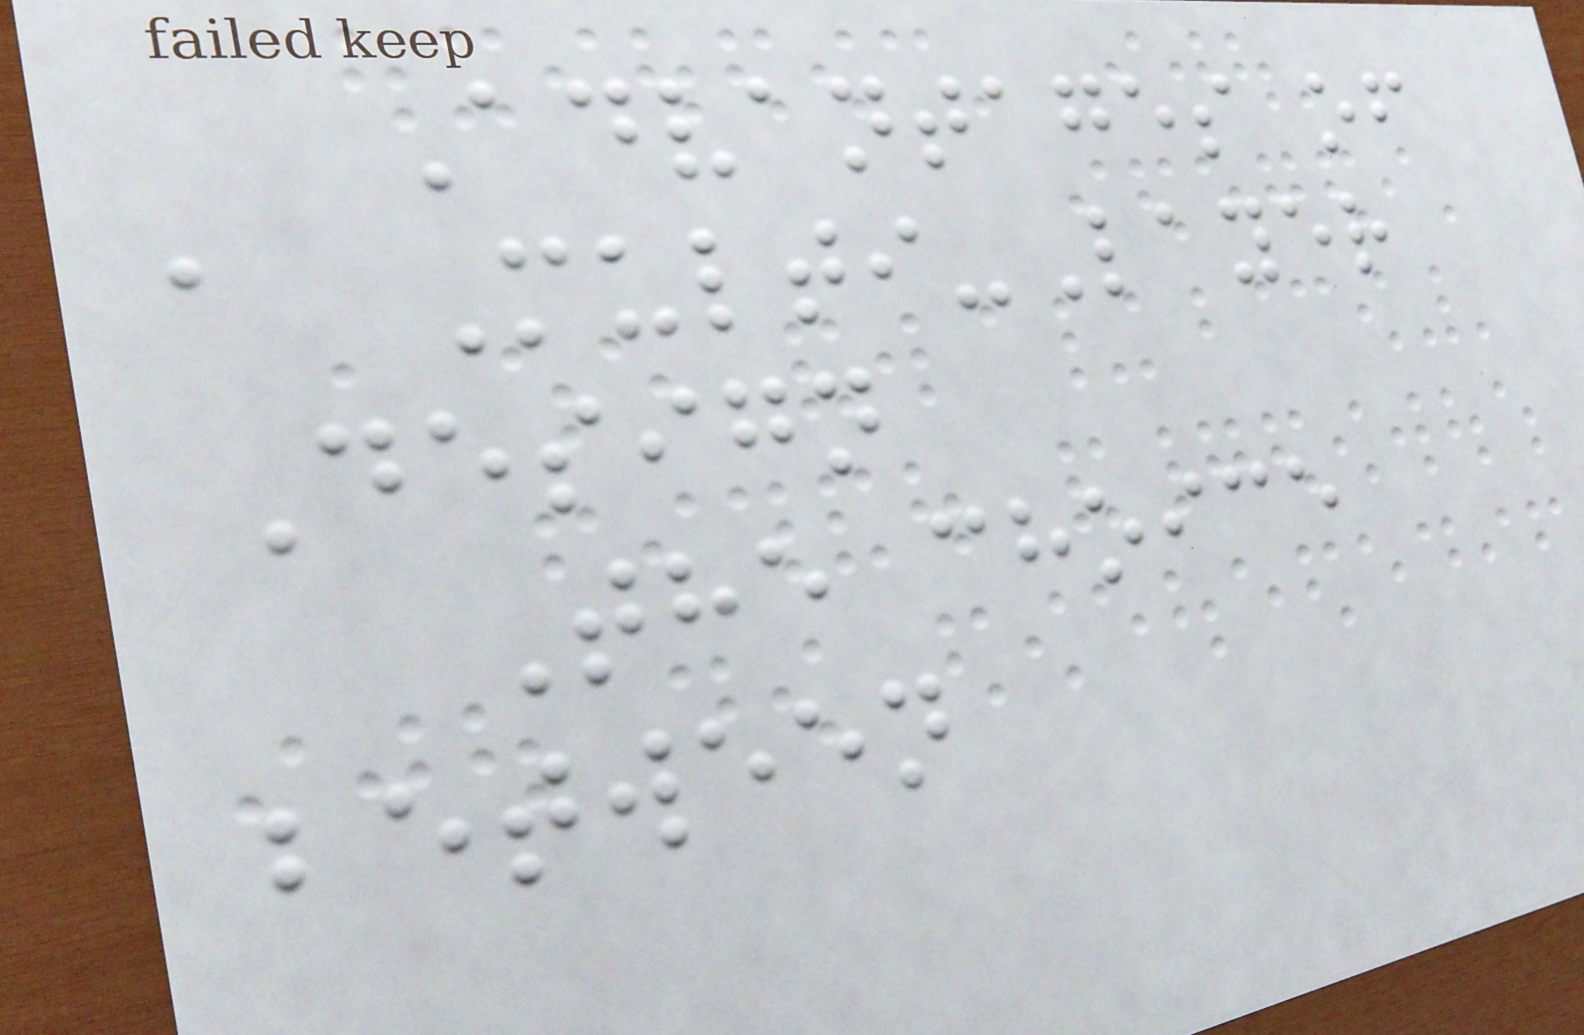Advantages of
a Multi-Layer
Design
The choice
between
